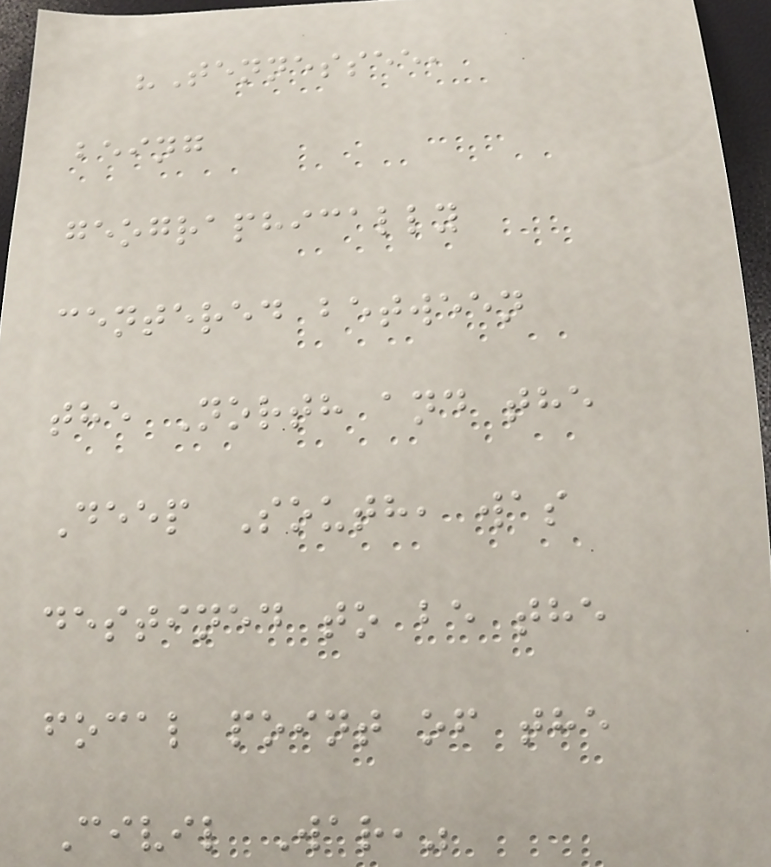"Tennessee,
being
geographically
centered between
the North and the
Deep South, was
destined to be the
focal point of the
Civil War,"
